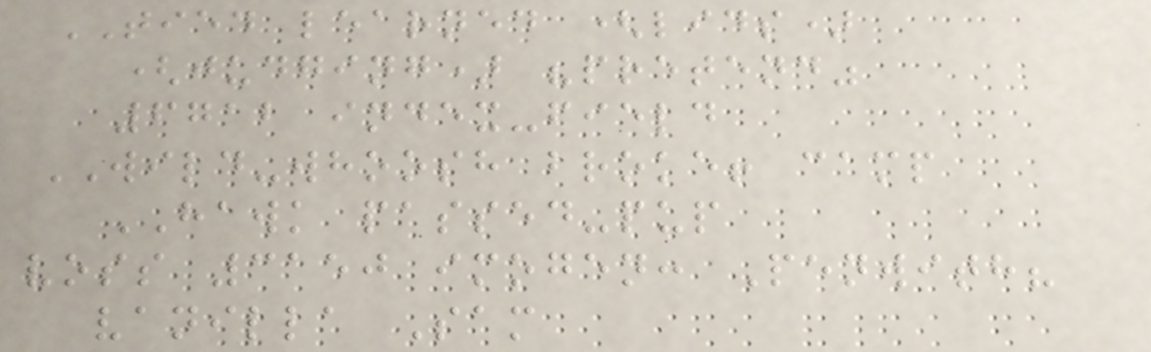TIED learned (lids)
(judging) "pretend"
6712 index-field
WILD-whoosh broke! camp
HAWK passed-pup
voss 3150 imogen: Penwith?
vanilla Sam
